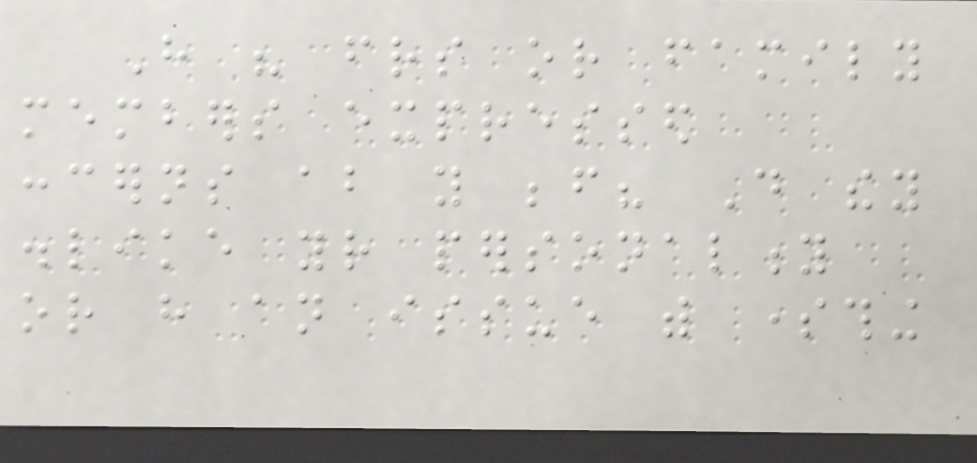Have his friends or family
members expressed
concerns about you before? Do they
dislike your personality
or have an issue with something
